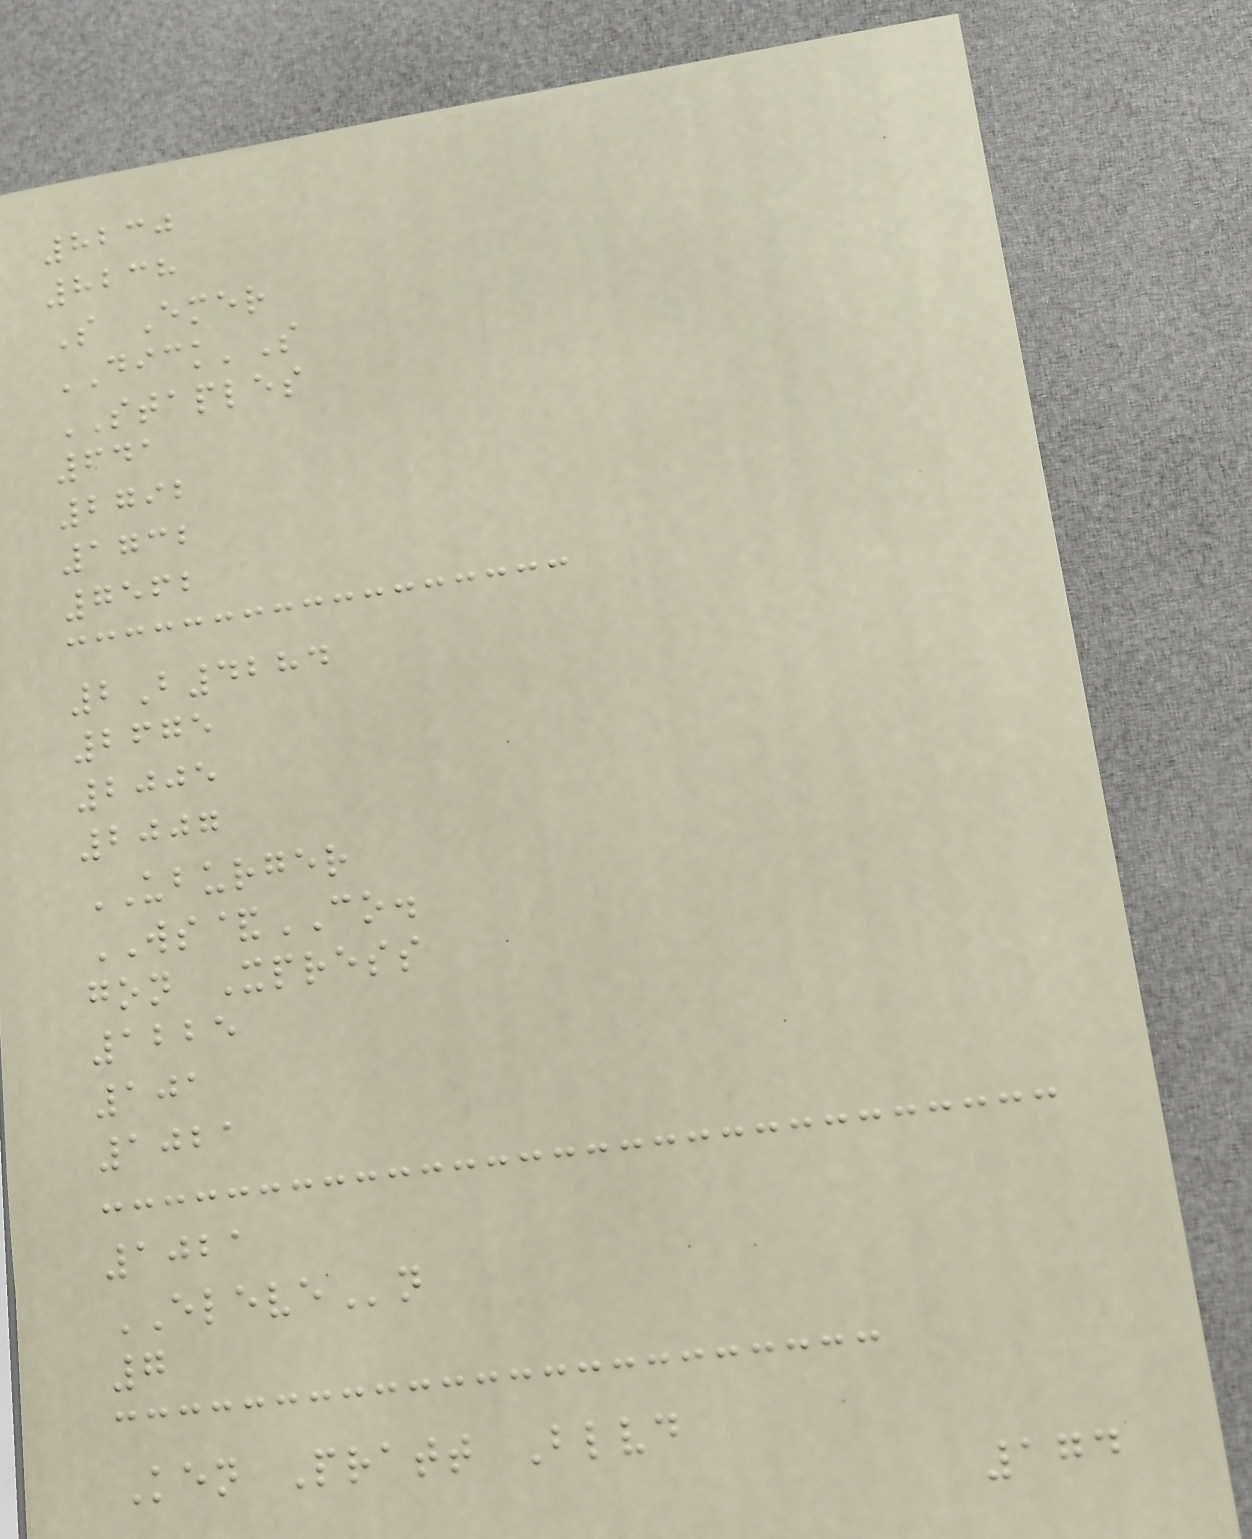8230
8238
S Emer
DICK'S
STAPLES
641
2792
1732
7562
2B4284
2675
2005
2007
UBURGER
WS&CO.
gon Xpress
1225
101
1021
1021
ELEVEn
7
Ken Pratt Blvd
174
